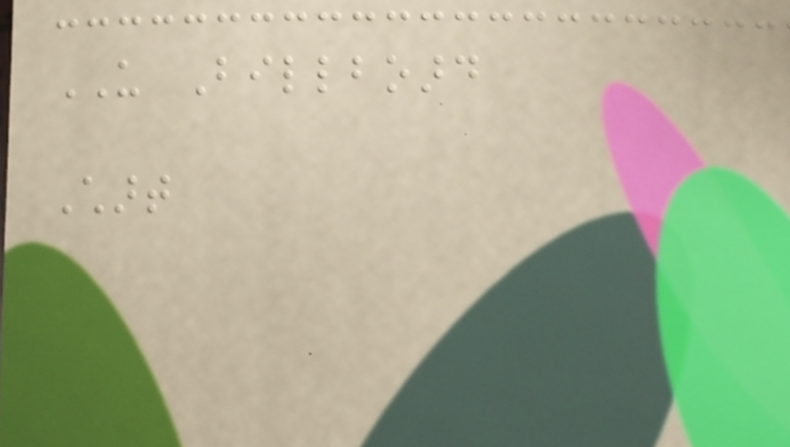US Billboard
Chart
